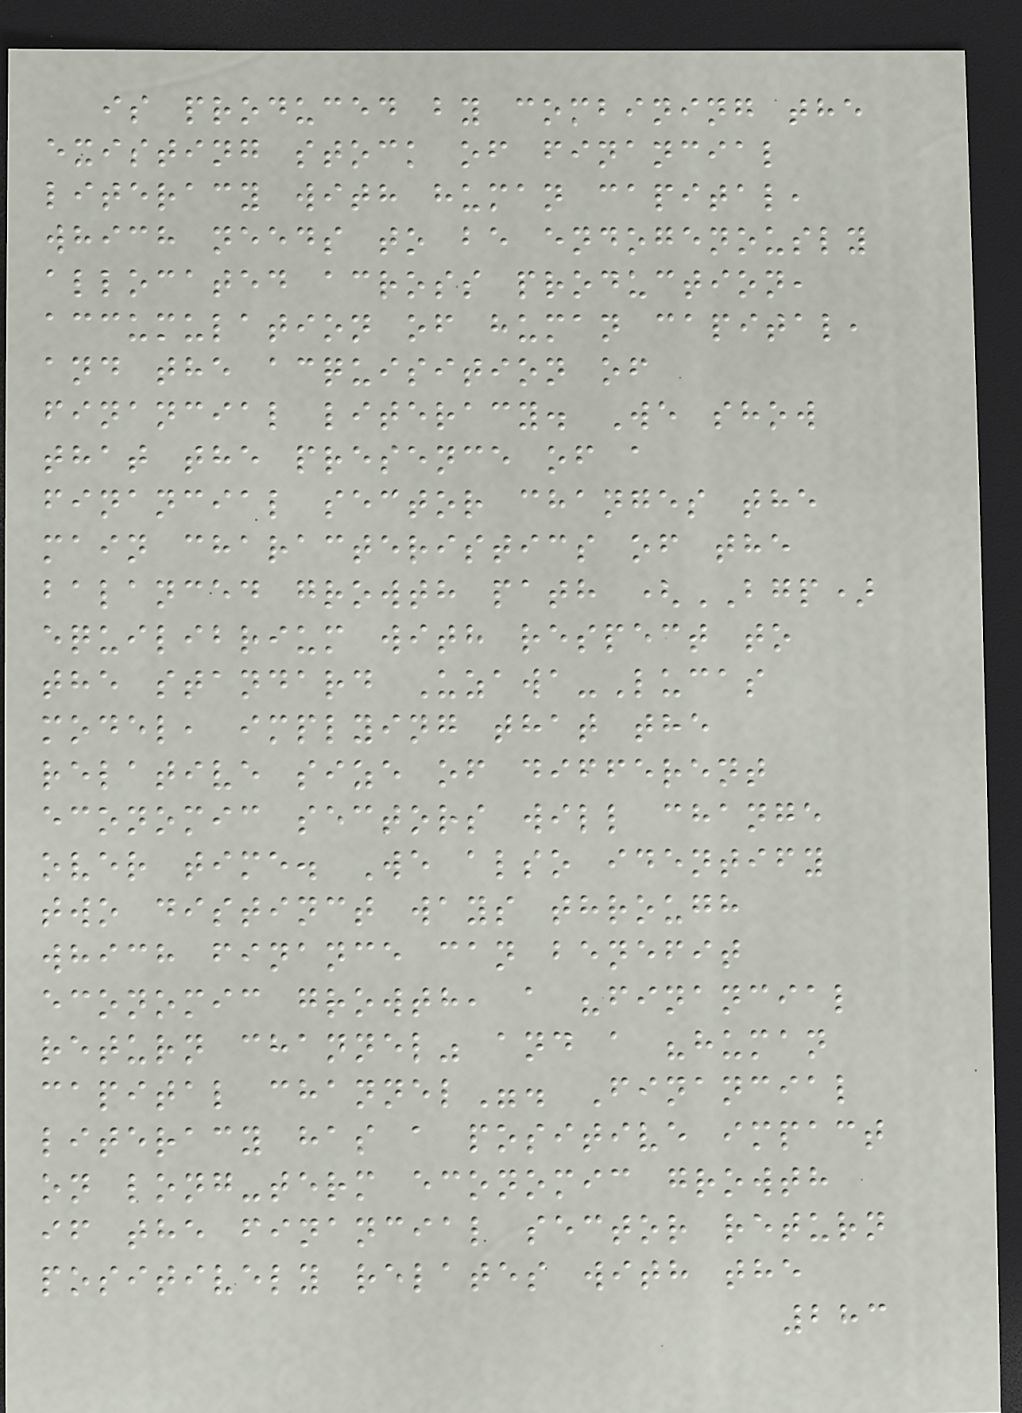is produced by combining the
existing stock of financial
literacy with human capital,
which needs to be endogenously
allocated across production,
accumulation of human capital,
and the acquisition of
financial literacy. We show
that the presence of a
financial sector changes the
main characteristics of the
balanced growth path (BGP)
equilibrium with respect to
the standard Uzawa-Lucas
model, implying that the
relative size of different
economic sectors will change
over time. We also identify
two distinct ways through
which finance can benefit
economic growth, a "financial
return channel" and a "human
capital channel". Financial
literacy has a positive impact
on long-term economic growth
if the financial sector return
positively relates with the
283
